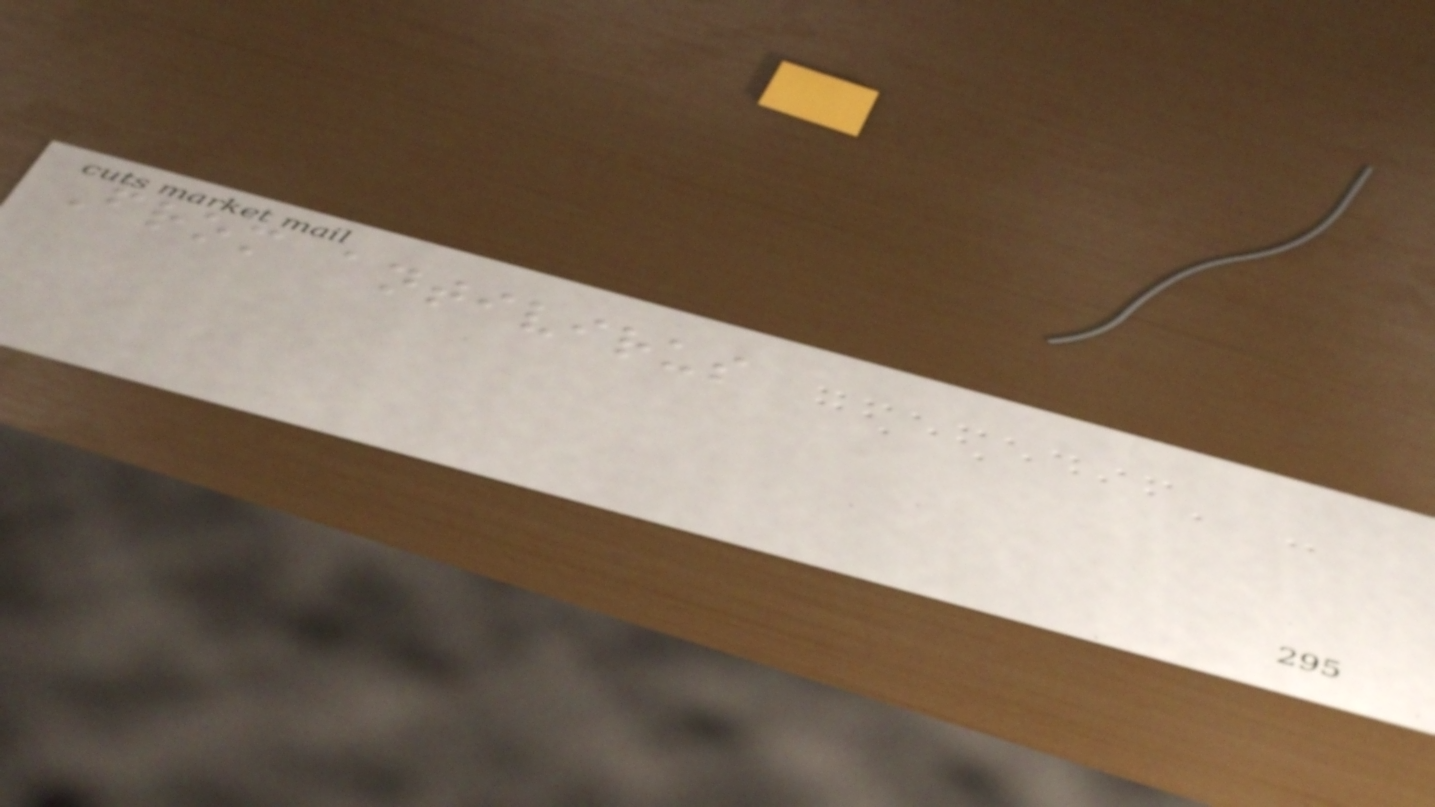From antivirus
